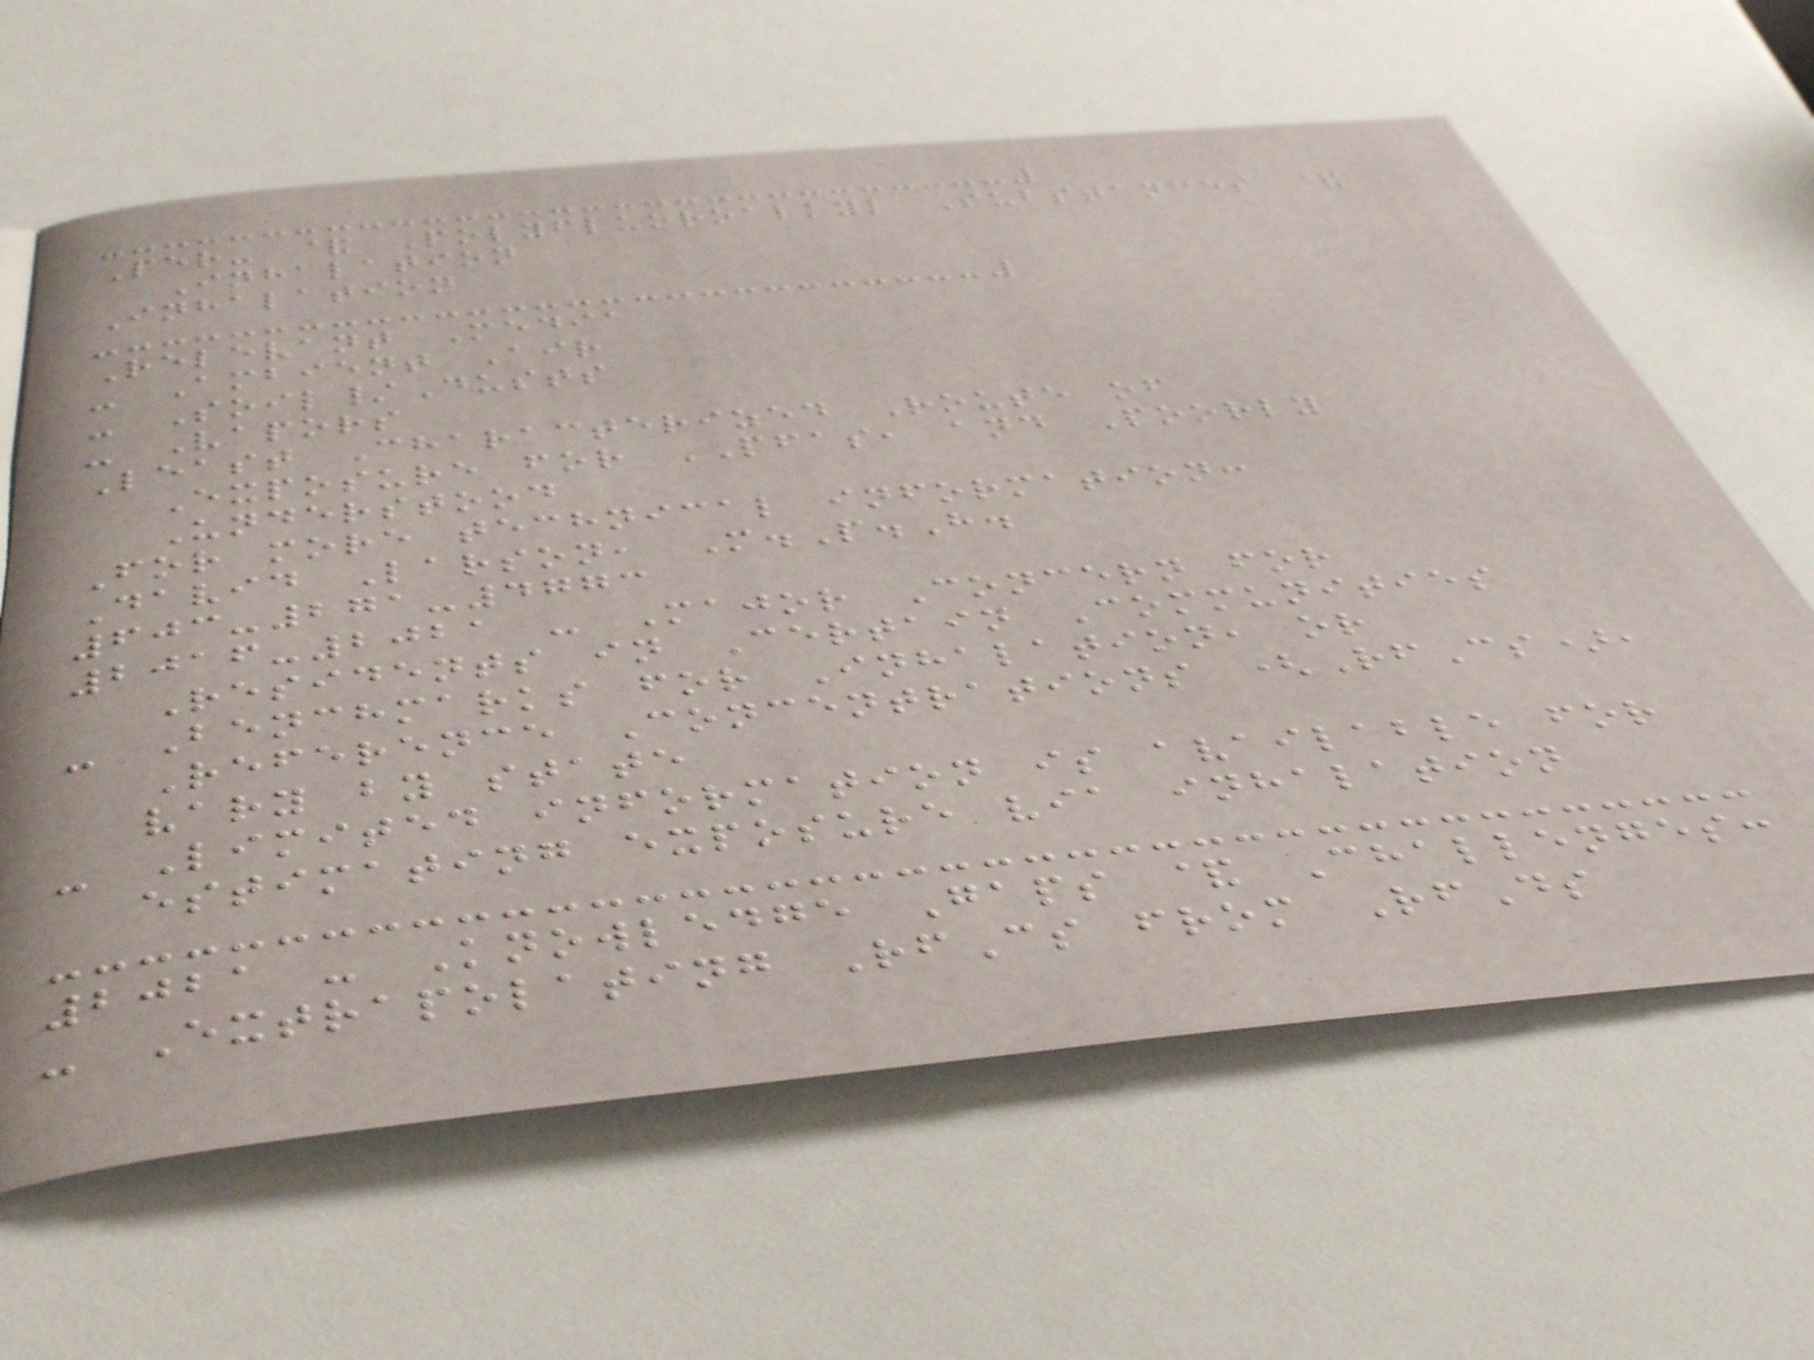Per- & Polyfluoroalkyl Substances &
Inhalation
Inhalation
Relevant Media
- Ambient Air
- Soil/Dusts
- Vapors
Least Characterized Route of
Exposure for PFAS, and Poorly
Understood
For more technical information:
David Larson, M.P.H.
603-271-4773
2016-2021 - Major Concern for
Residents in Certain Communities
- Benchmarks for Inhalation, or
Reference Concentrations (RfCs),
vary by state
- Limited information is available for
estimating exposure via inhalation
2021 - Knowledge Gaps & Challenges:
- Extrapolating RfCs from RfDs
